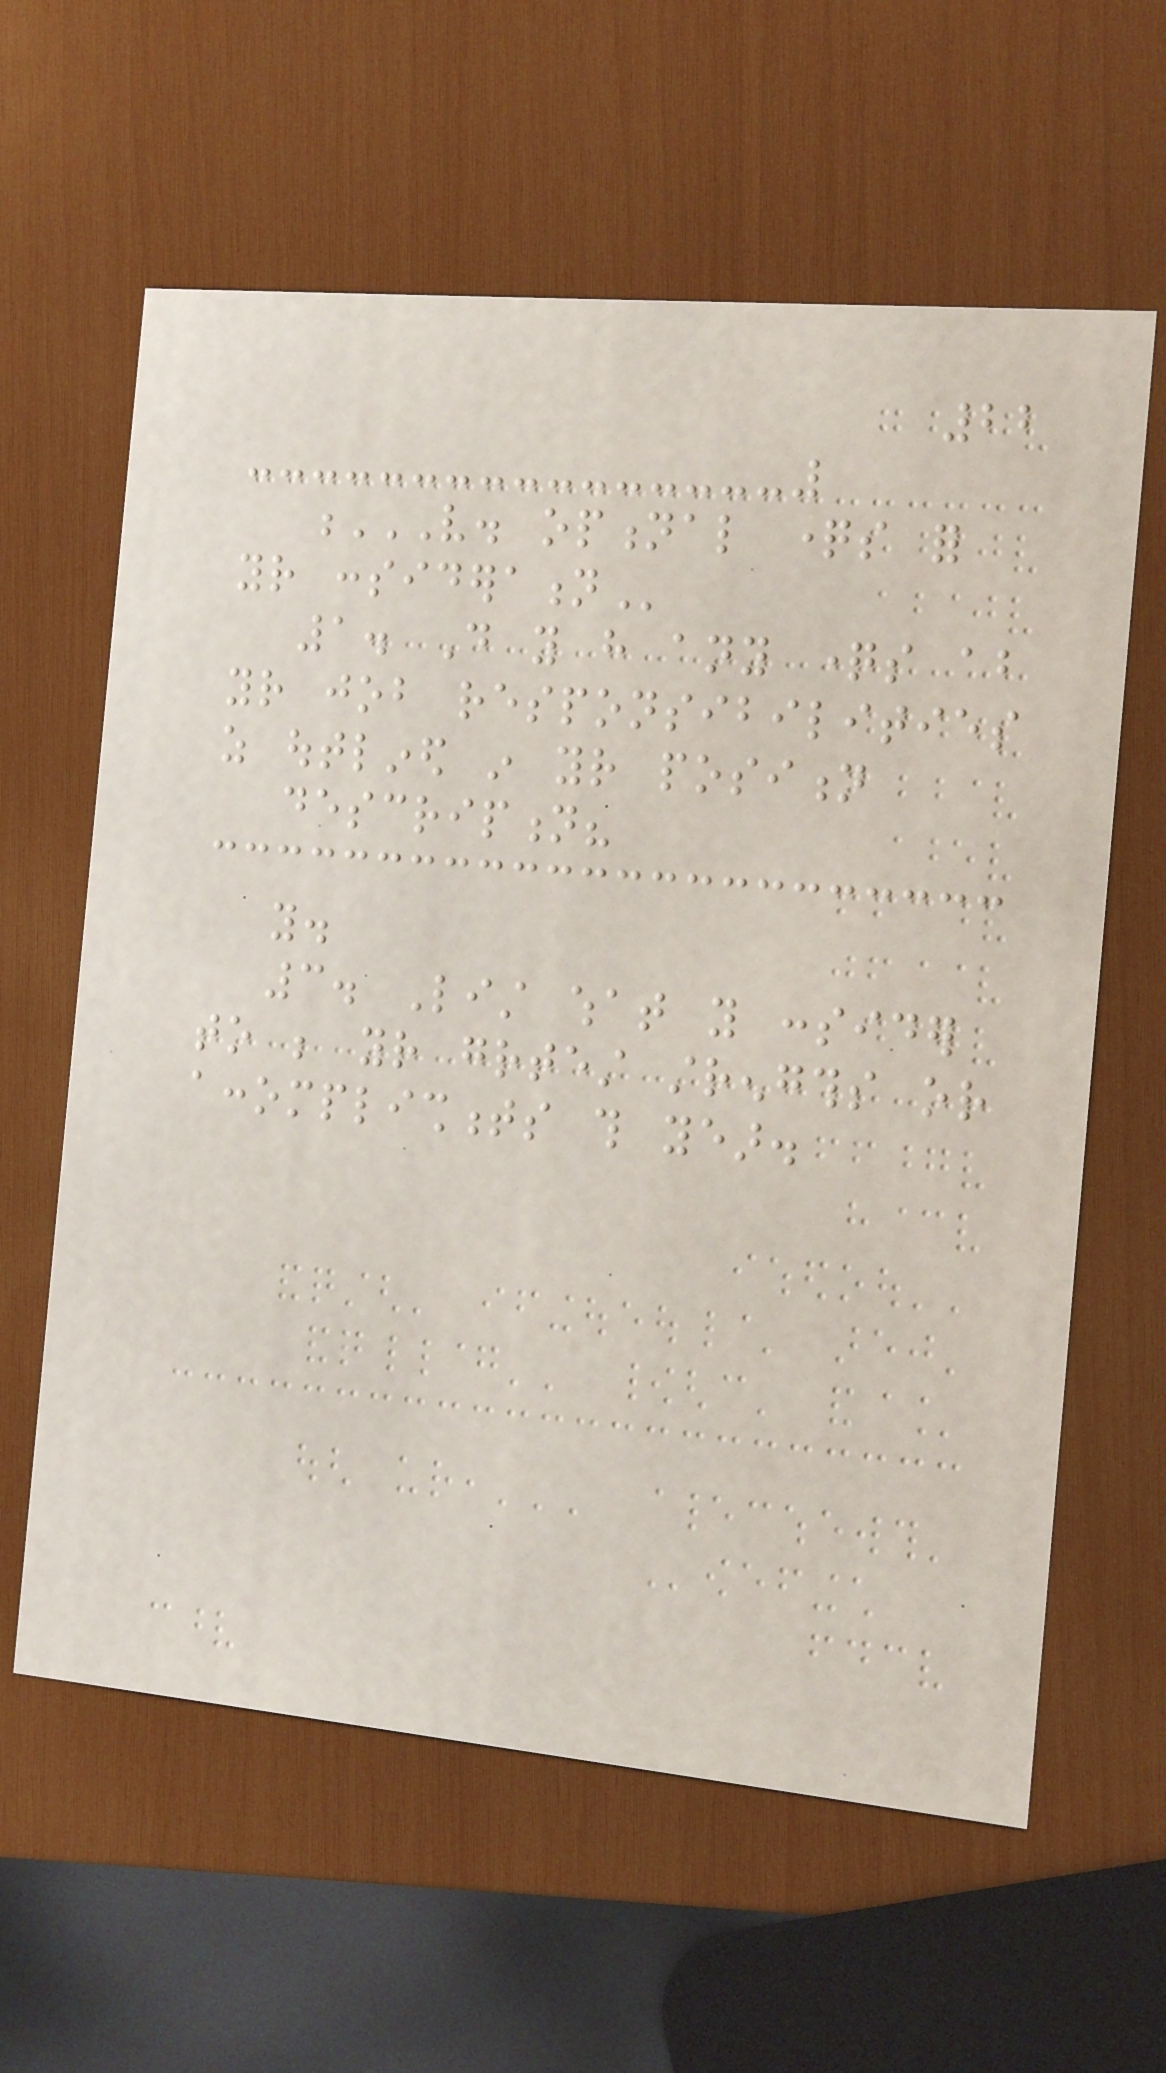22
V. OPTIONAL QUESTIONS FOR
YOUR CONSIDERATION
1. Do you have any questions about
your job responsibilities
as outlined in your position
description?
you.
3. List what you consider
to be your greatest strengths or
accomplishments this year.
